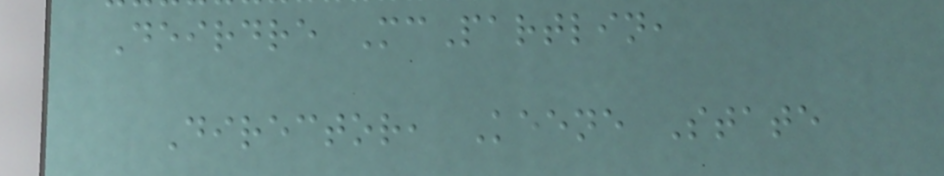Deirdre McPartlin,
Director, Keene State
